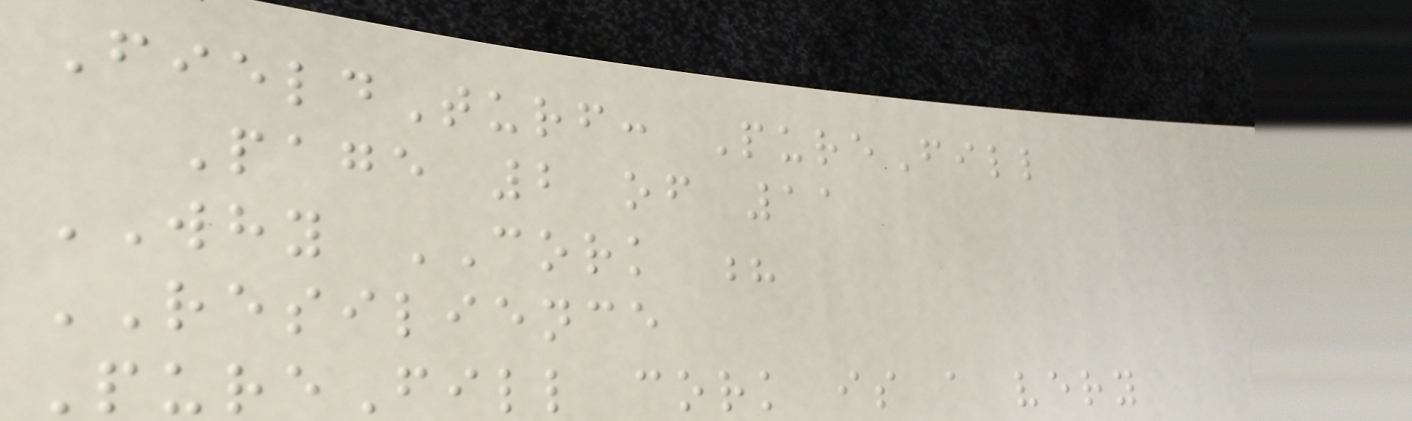FieldTurf: PureFill
Page 2 of 11
WHY CORK ?
RESILIENCE
PureFill cork is a very
